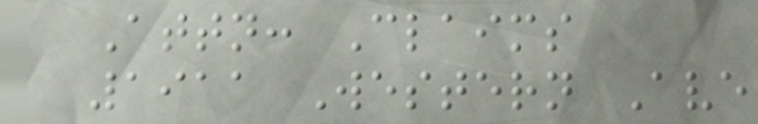Attn: Claims
1911 Western Ave
